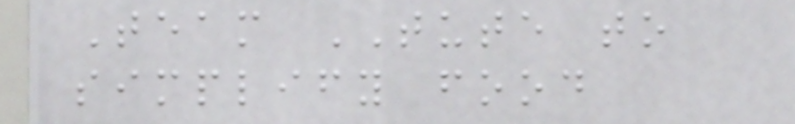Team TUTE to
simplify food
